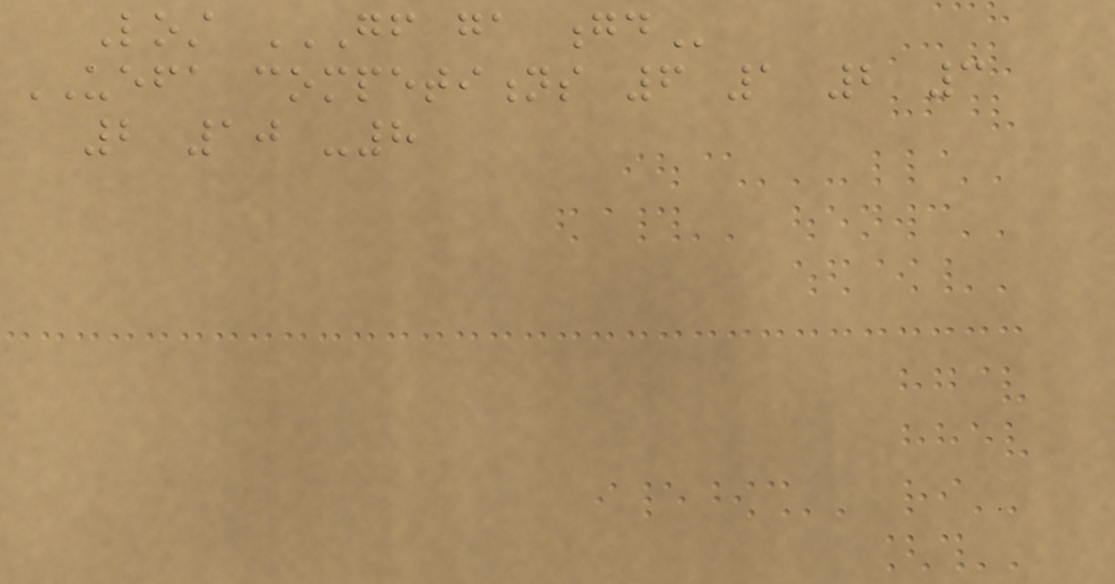Lost GF GA GD
UEFA competitions 6 1 2 3
2 10 -8
